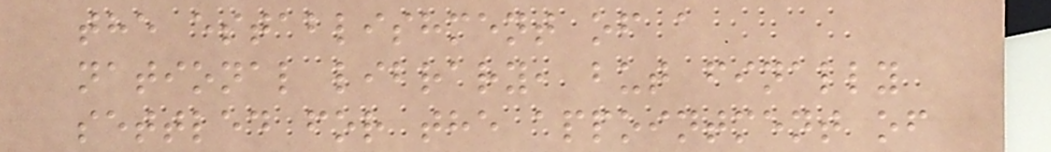the establishment of a
national library, but finally
settled for the appointment of
